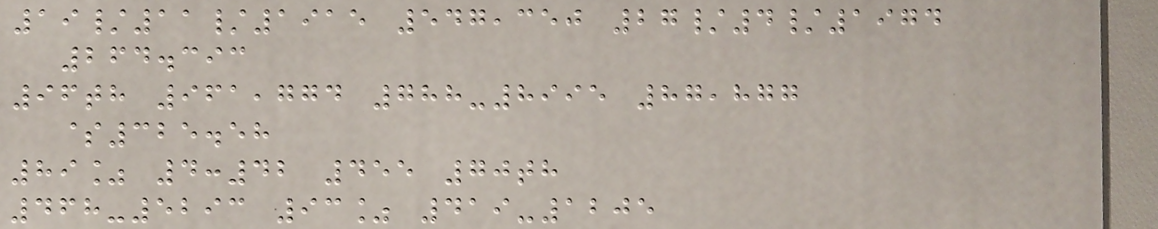19/11/1915 547,350 27/4/1974
264.393
96th 961,774 788-8995 87,877
$325.58
89% 4:42 455 70th
468-5293 93% 419-1205
